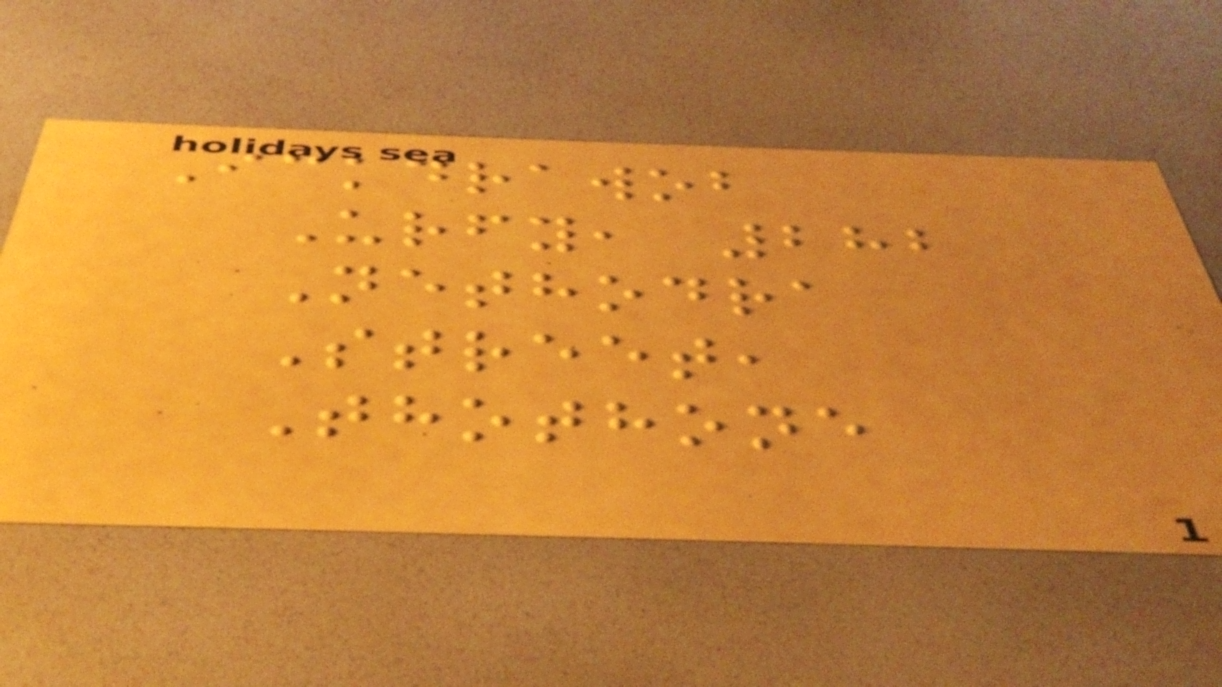Ickdrawob
Urfy, 282
Nethodra
Street,
Thothone
